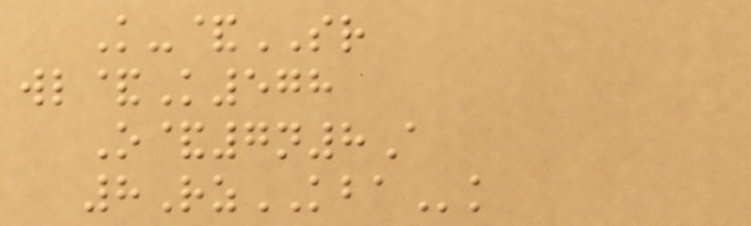K-&SR
wl&K578
O&7n8A
8RzKBAk
